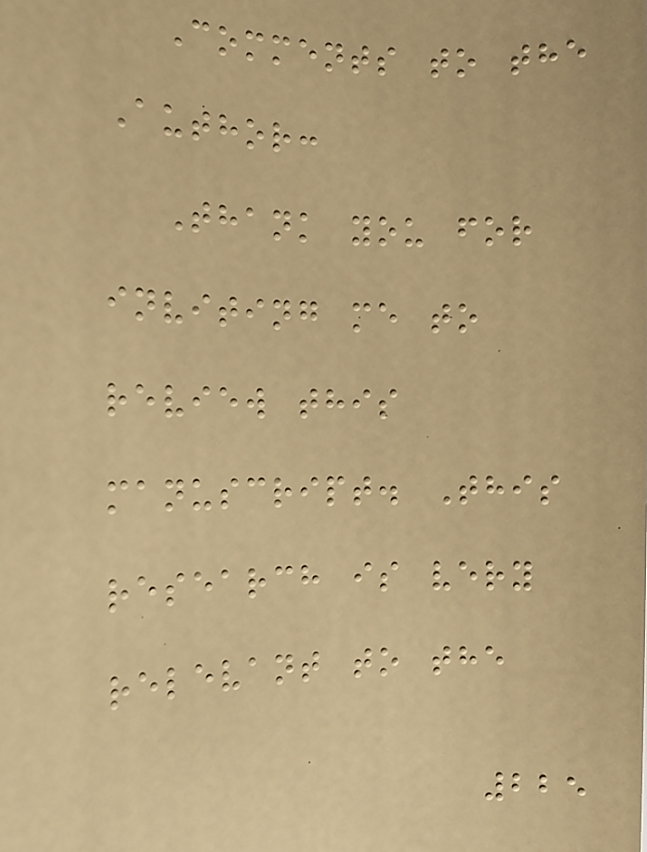Comments to the
Author:
Thank you for
inviting me to
review this
manuscript. This
research is very
relevant to the
225
